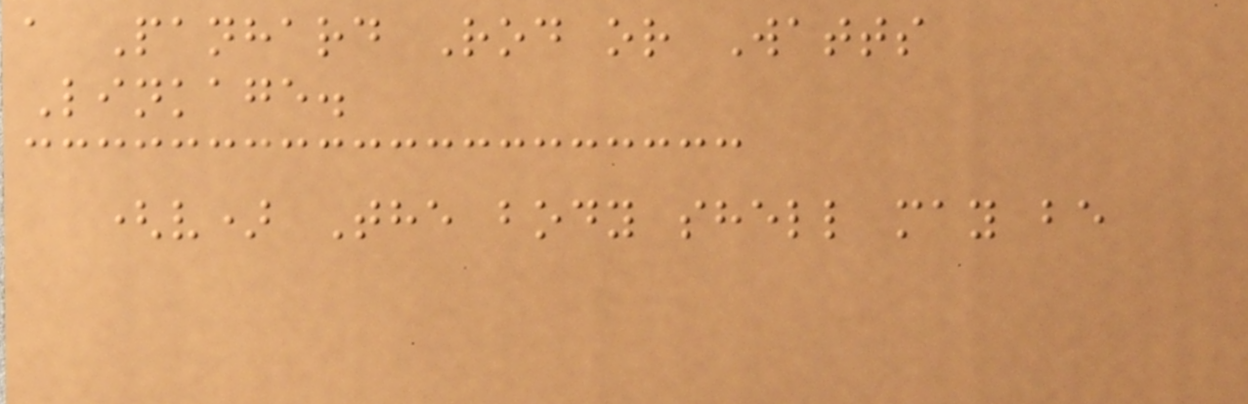a Panhard Rod or Watts
Linkage.
(v) The body shell may be
